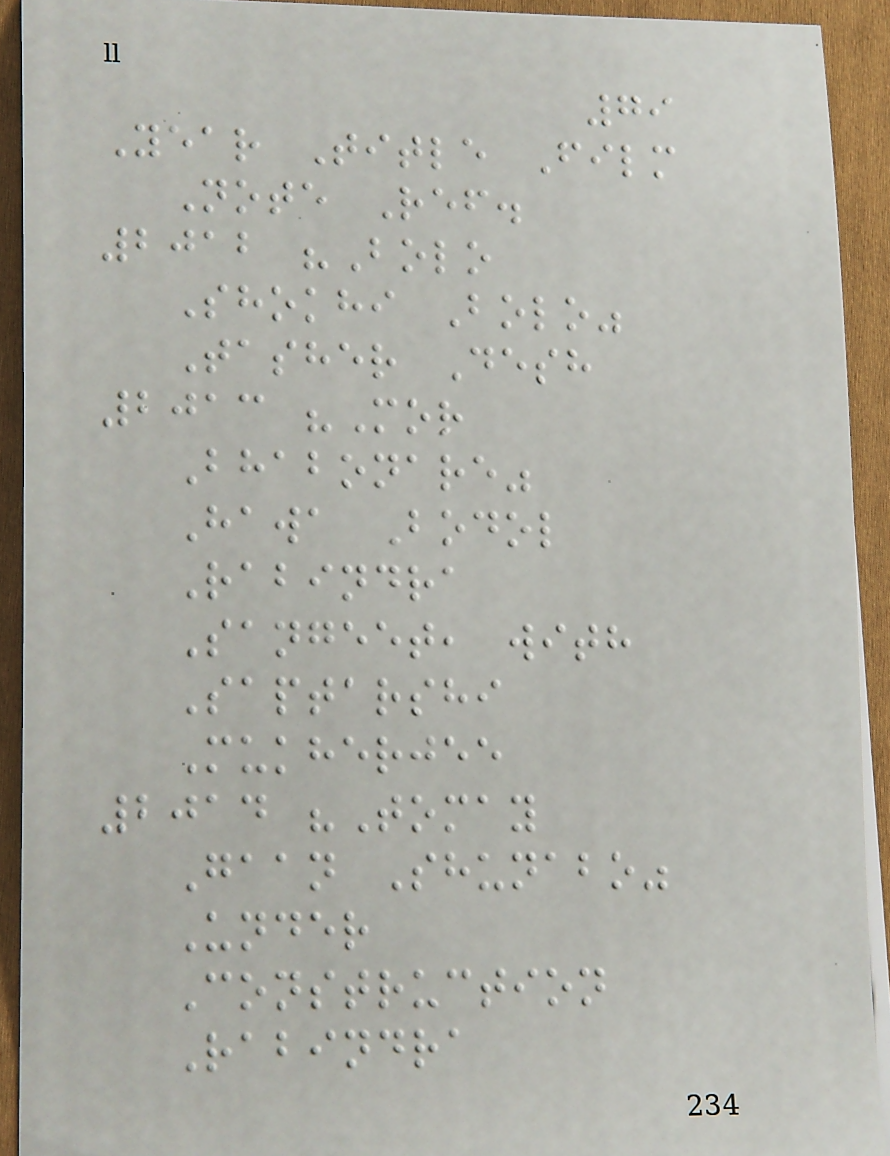79
Year Title Film
Note Ref.
2012 "Bolo
Shokhi Bolo"
Tasher Desh
2013 "Mor
Bhabonare"
Hawa Bodol
Rabindra
Sangeet, with
Saptarshi
Mukherjee
2014 "Tomay
Gaan Shunabo"
Under
Construction
Rabindra
